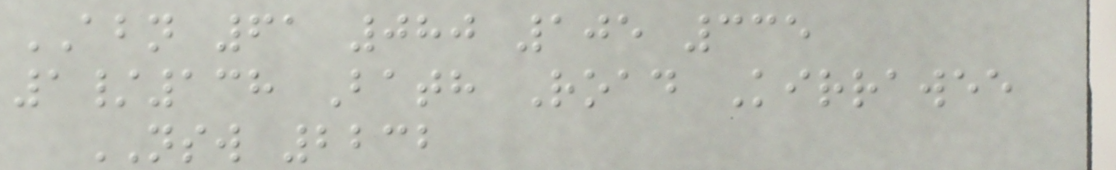ABN 61 080 105 335
1/138 Bath Road Kirrawee
NSW 2232
